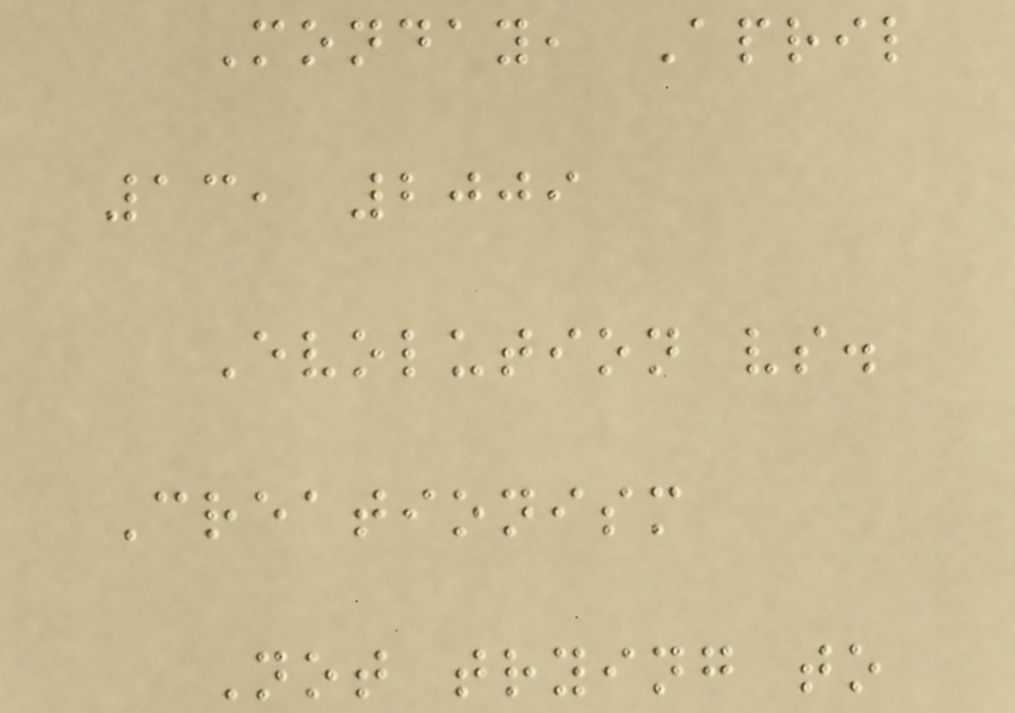Monday, April
13, 2009
Evolution vs.
Creationism
Not trying to
